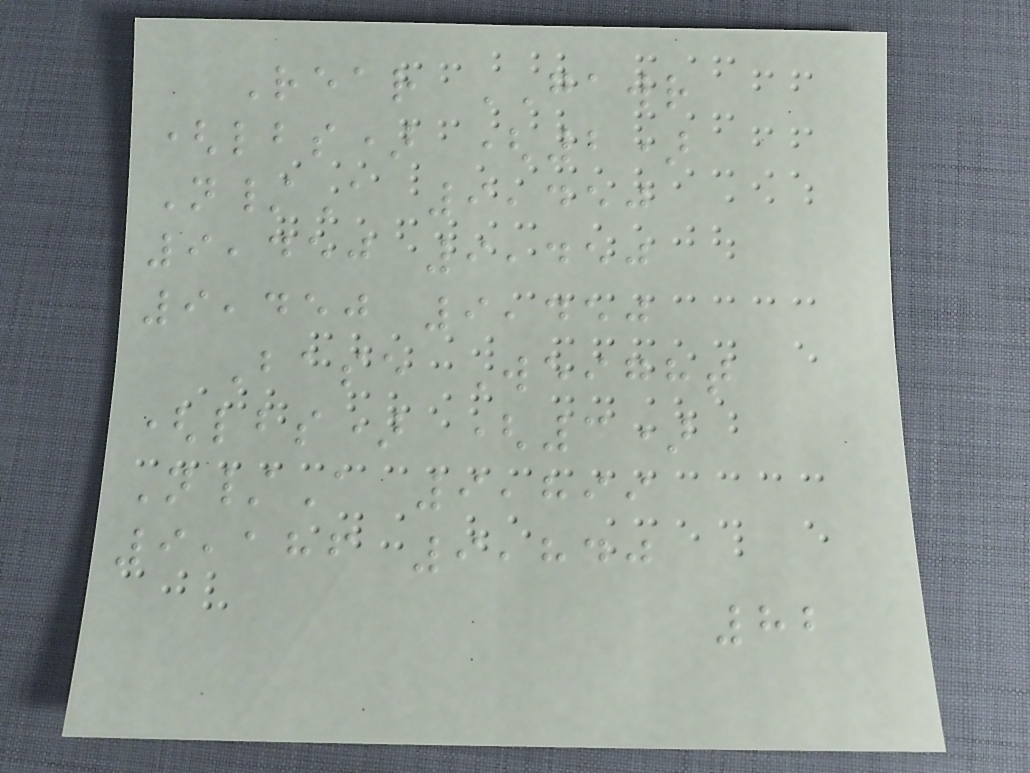Rear GAWR
(lbs) (2)
N/A 9,450
9,450 9,450
9,450 9,450
Base Weight
(lbs) (3)
N/A 9,899
9,186 9,840
82
